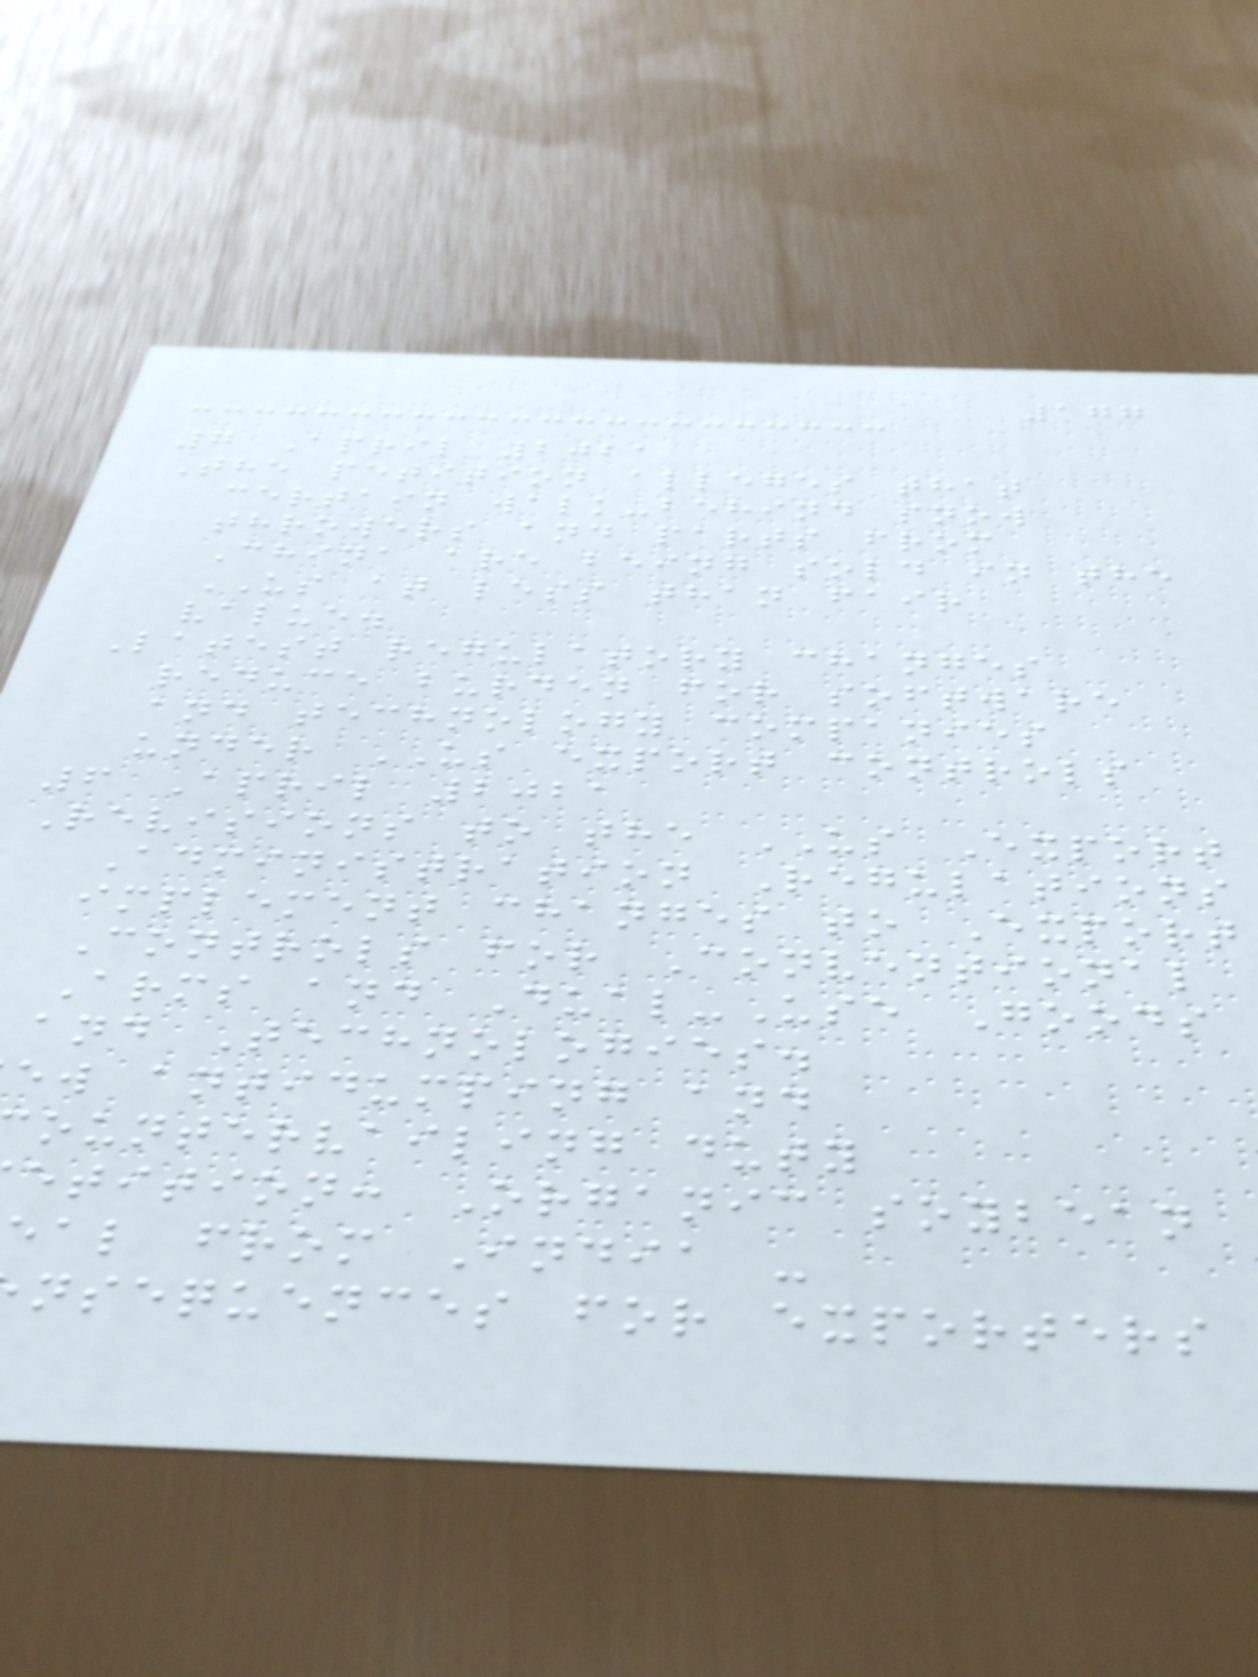177
7 April 2021
The petition alleges that
certain walk-behind snow
throwers and parts from
China are being sold in the
US at less than fair
value.
Latest regulatory changes
reduce burden for software
and technology companies
under US export controls
6 April 2021
Revisions to the US Export
Administration Regulations
implement changes to Export
Controls for Conventional
Arms and Dual-Use Goods
and Technologies.
ew antidumping and
ountervailing duty
etition: Organic soybean
eal from India -
nsequences for exporters
